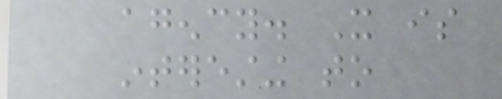agency. It is
interesting to
